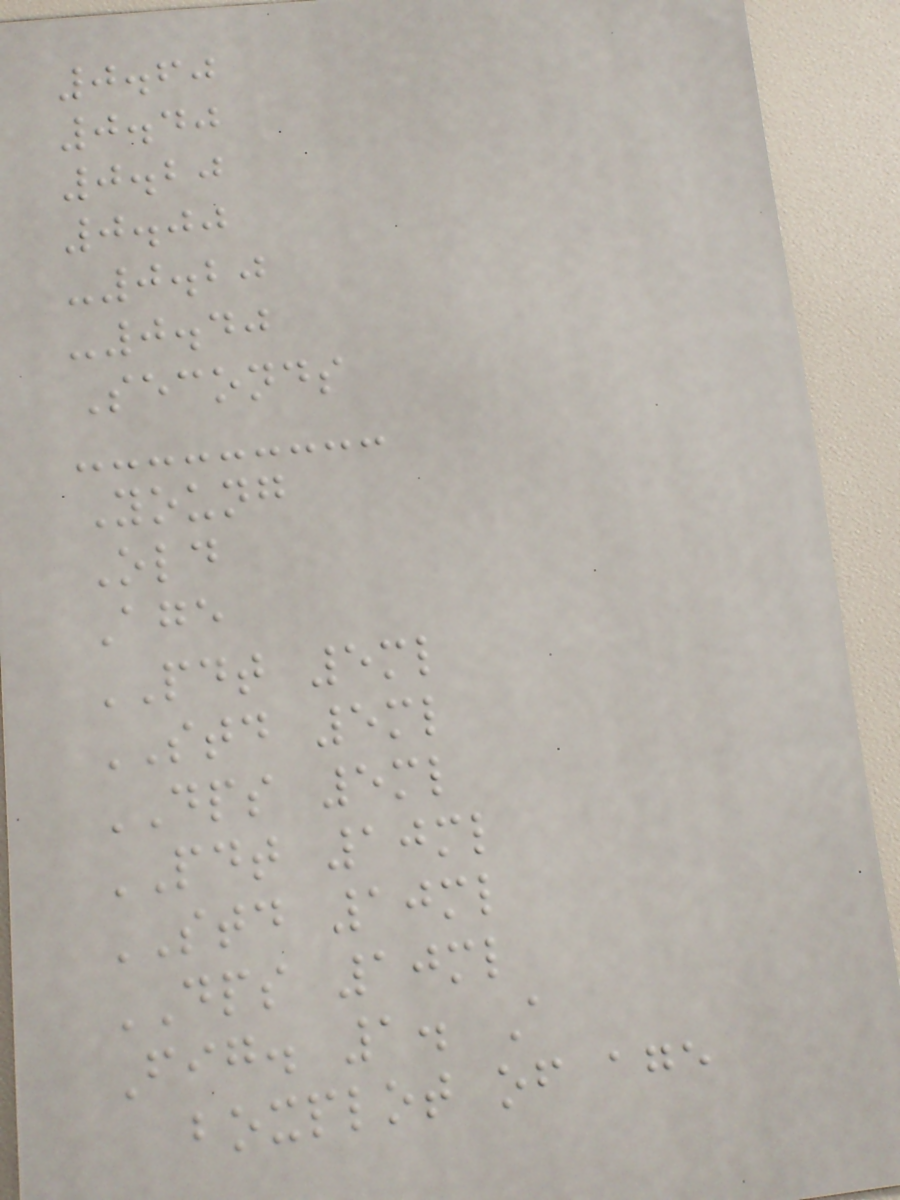0.60
0.40
0.20
0.00
-0.20
-0.40
Seconds
Young
Old
Age
PDT 5ml
STD 5ml
DPS 5ml
PDT 10ml
STD 10ml
DPS 10ml
Fig. 1. A
boxplot of age
